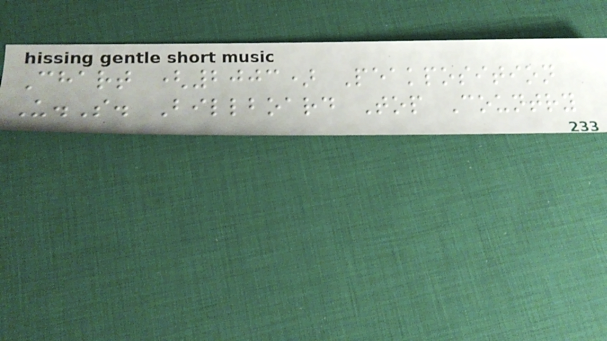Chart (2003) Peakposition
U.S. Billboard Top Country
